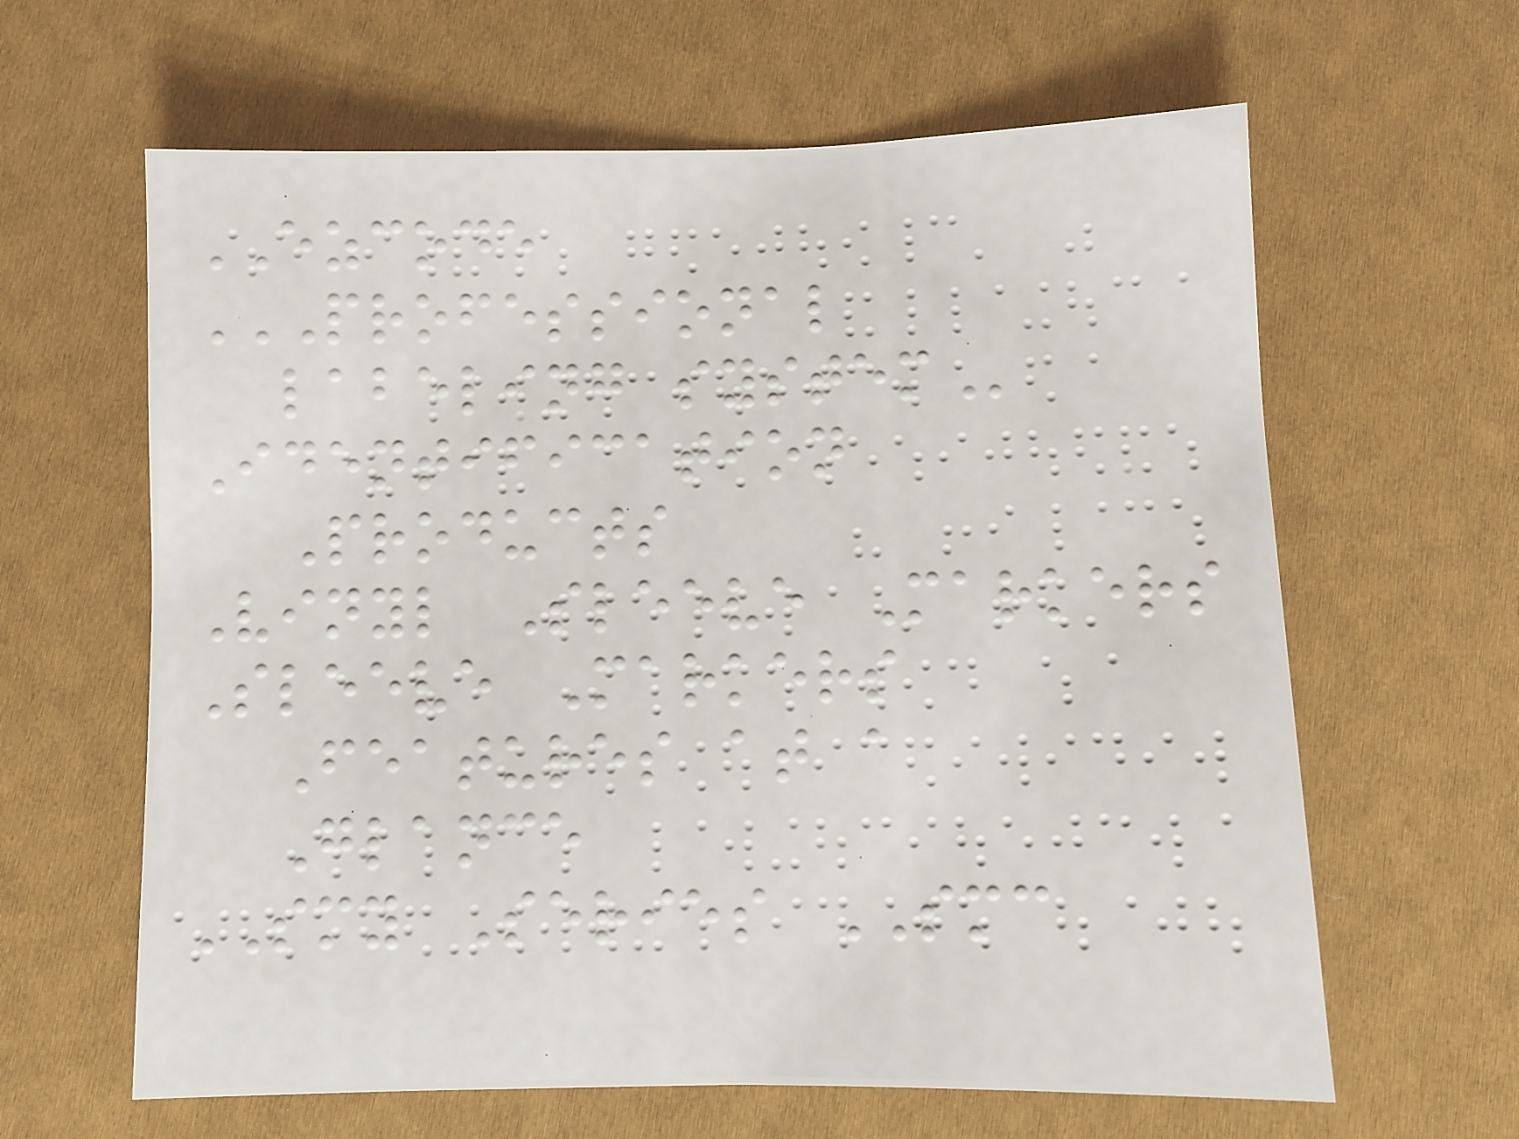EZCODE
PROFESSIONAL
LABELING SYSTEM
Identification
Products
Vinyl Sleeve Markers
Sleeve Markers
Features at a
Glance
SMY Series SMC
